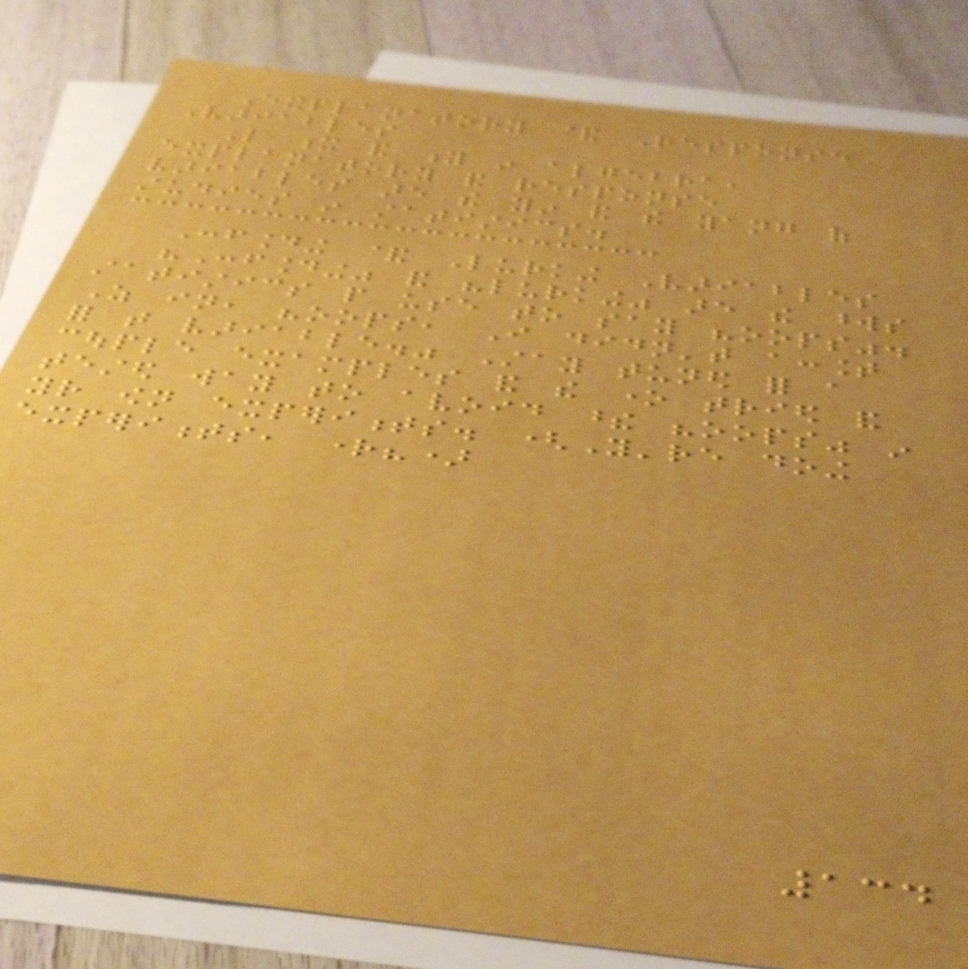Explanatory & Response
Variables
Like x and y in algebra,
explanatory and response
variables are the yin and the yang of
studies in statistics.
Confounding & Lurking Variables
"Confounding" and "lurking" are the words
statistics people use to say "oops".
As in, "oops, I didn't account
for that variable." Stay tuned for a
couple examples and the one tried and
tested way to avoid these "oops" in
your own experiments. (You're doing
experiments, right?)
134
